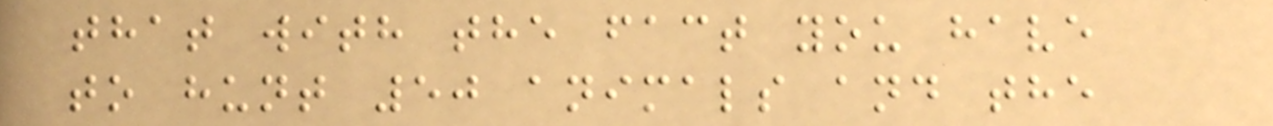that with the fact you have
to hunt 50 animals and the
